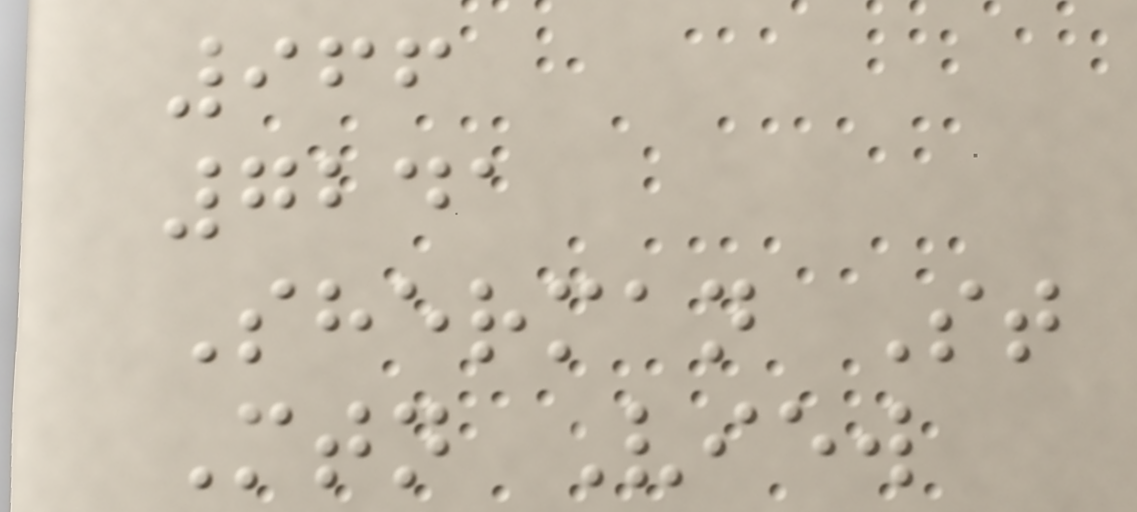966
7241
Sherman St
Mtn View
